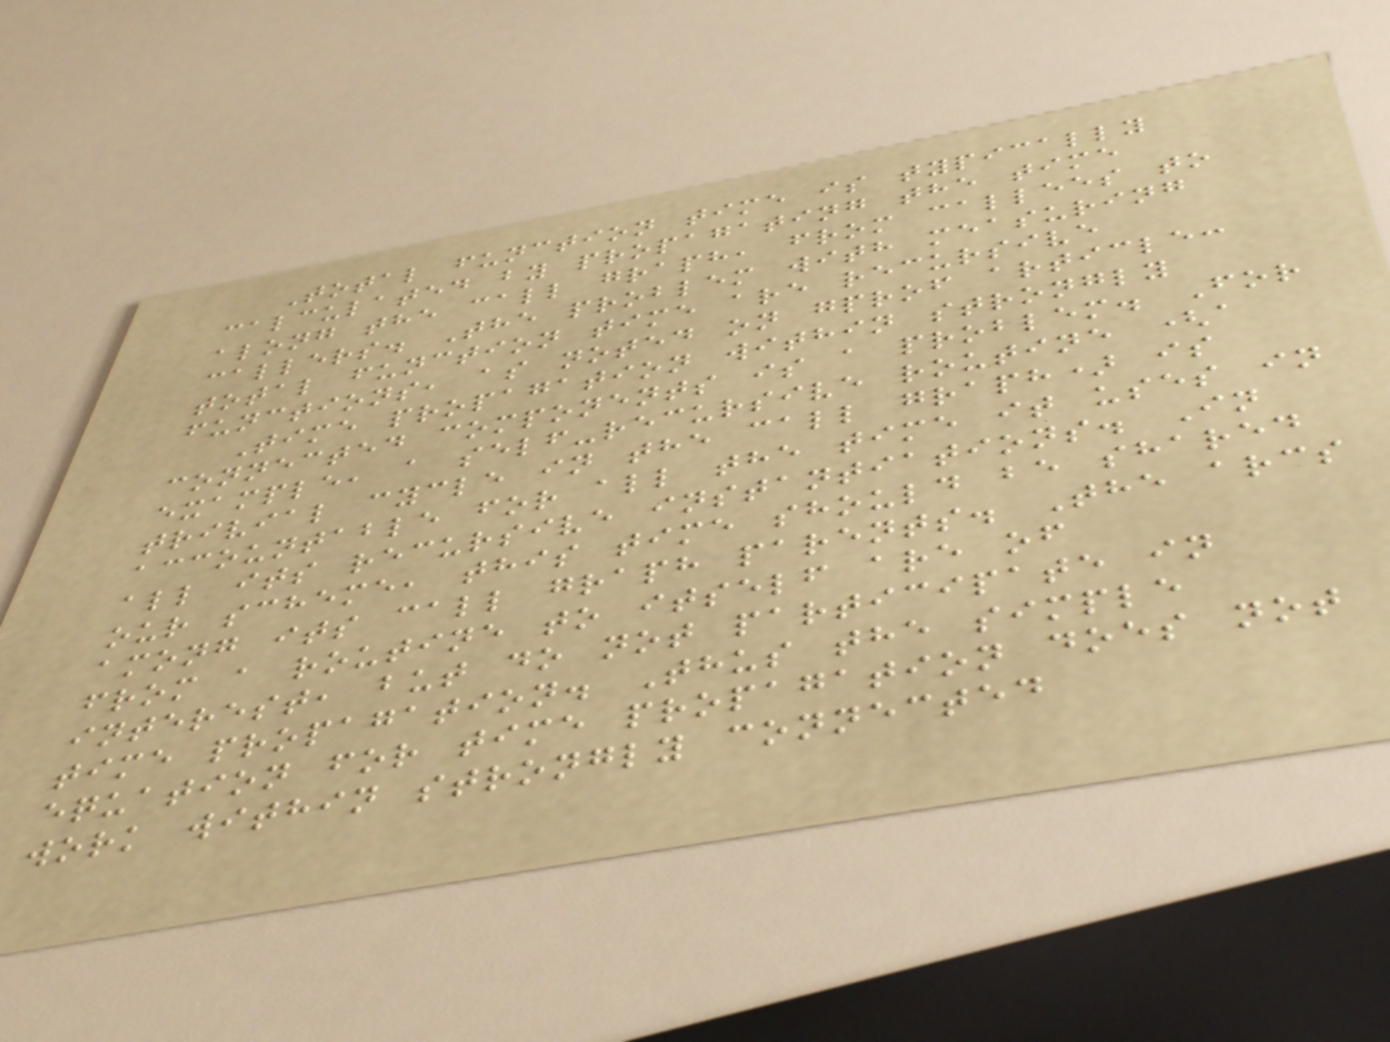Total function time is typically
calculated by propagating the time
along the call graph, from callees to
callers. The problem with measuring
total function time are recursive
functions, as noted on gprof article:
Time propagation within strongly
connected components is a problem. For
example, a self-recursive routine (a
trivial cycle in the call graph) is
accountable for all the time it uses in
all its recursive instantiations. In
our scheme, this time should be shared
among its call graph parents. The arcs
from a routine to itself are of
interest, but do not participate in
time propagation. Thus the simple
equation for time propagation does not
work within strongly connected
